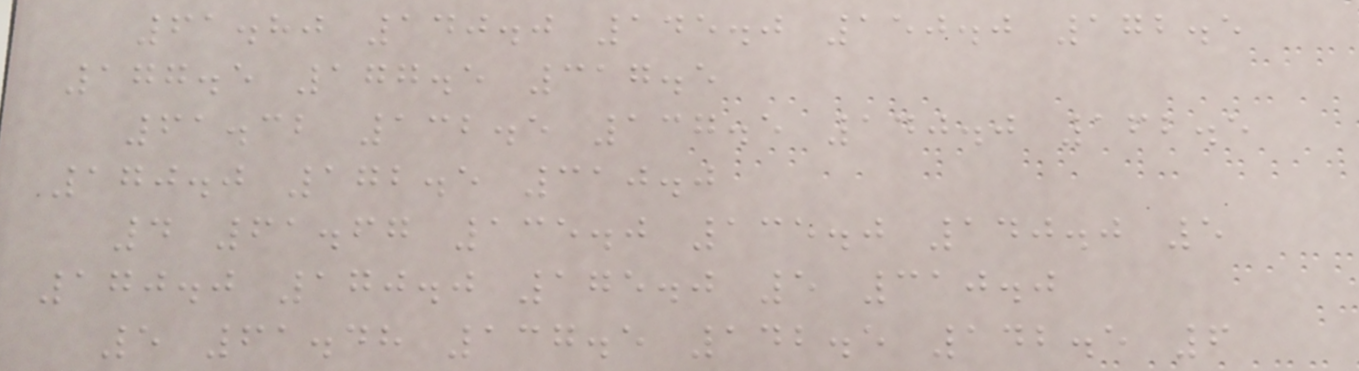61.80 140.0 145.0 150.0 172.5
177.5 177.5 317.5
61.32 132.5 137.5 140.0 162.5
170.0 172.5 310.0
4 61.67 135.0 135.0 140.0 5
170.0 170.0 175.0 5 310.0
5 61.48 137.5 142.5 142.5 6
